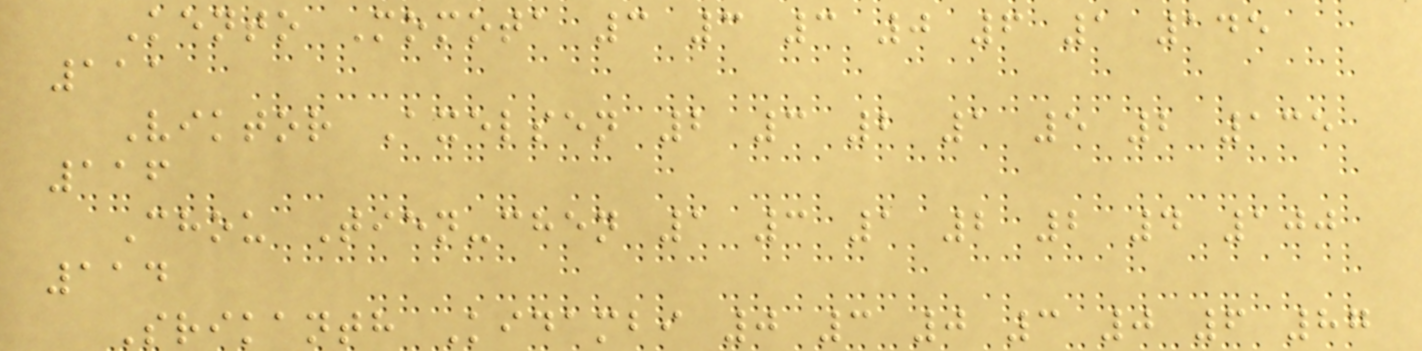Kento Momota 3 3 3 0 6 1 145
111
Viktor Axelsen 2 3 2 1 5 2 135
116
Chou Tien-chen 1 3 1 2 2 4 100
114
Srikanth Kidambi 0 3 0 3 0 6 87
